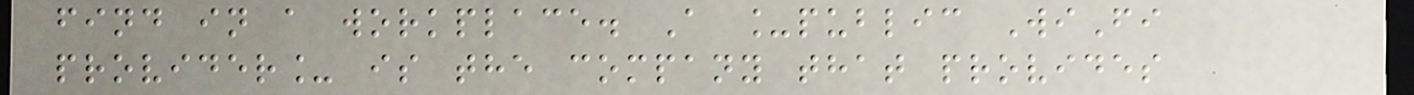find in a workplace. A _public WiFi
provider_ is the company that provides
